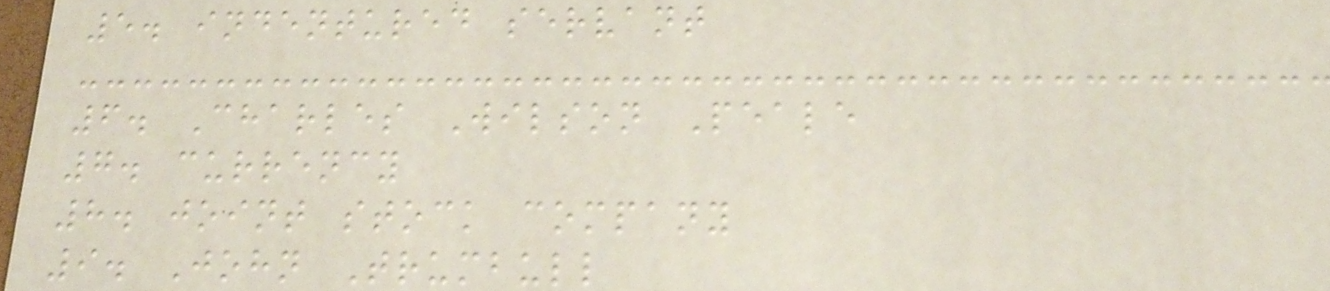5. indentured servant
6. Charles Wilson Peale
7. currency
8. joint stock company
9. John Trumbull
